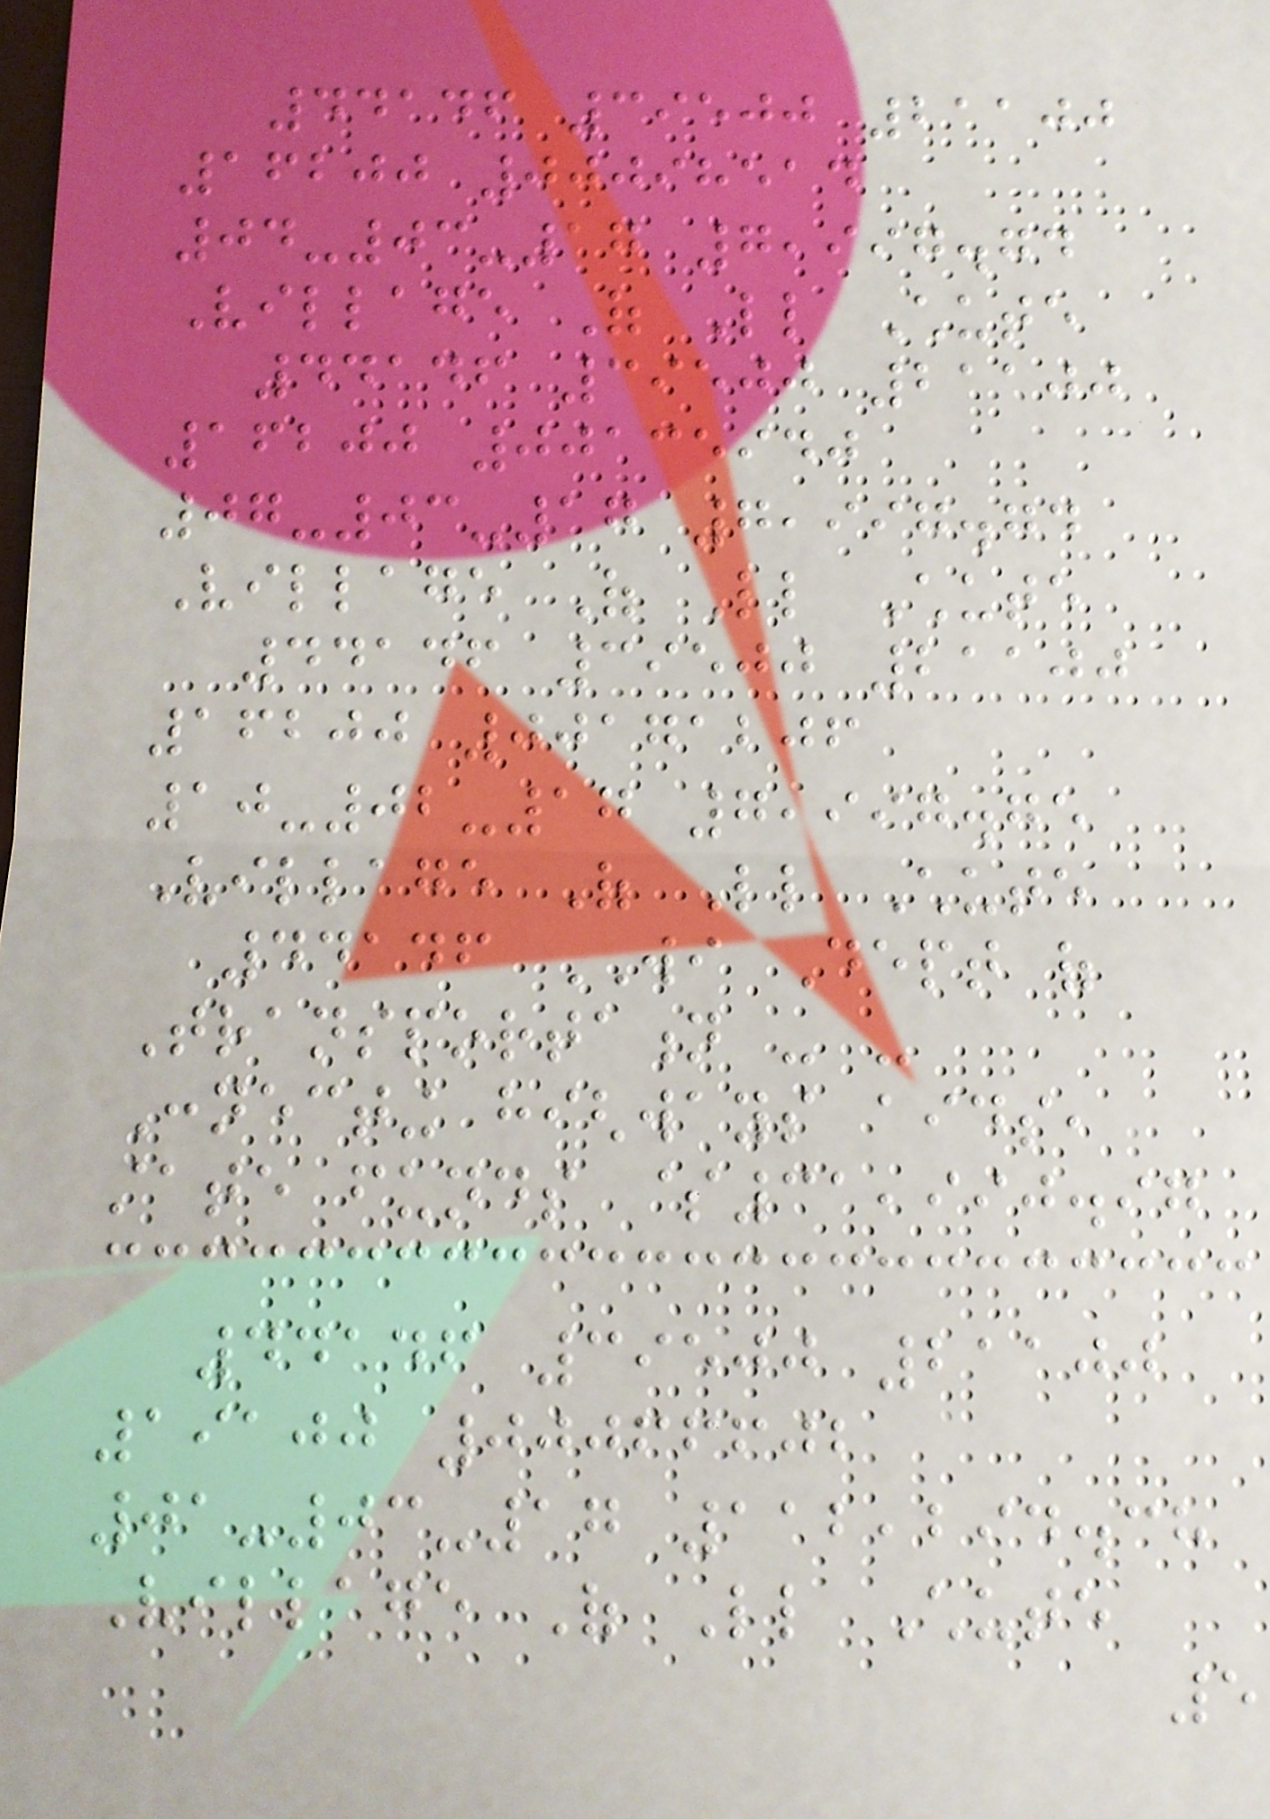44146 39500 21100
16200 00098514
04-03-17 7,997.74
Village Of Little Chute
44146 39500 21100
16200 00135940
07-03-17 7,997.74
Village Of Little Chute
44146 39500 21100
16200 00171206
10-02-17 7,997.75
Village Of Little Chute
44146 WI Dept of
Transportation - -
Connecting highways aids,
state funds $31,990.97
44146 39500 21100
19100 00066602
01-03-17 112,294.38
Village Of Little Chute
5
